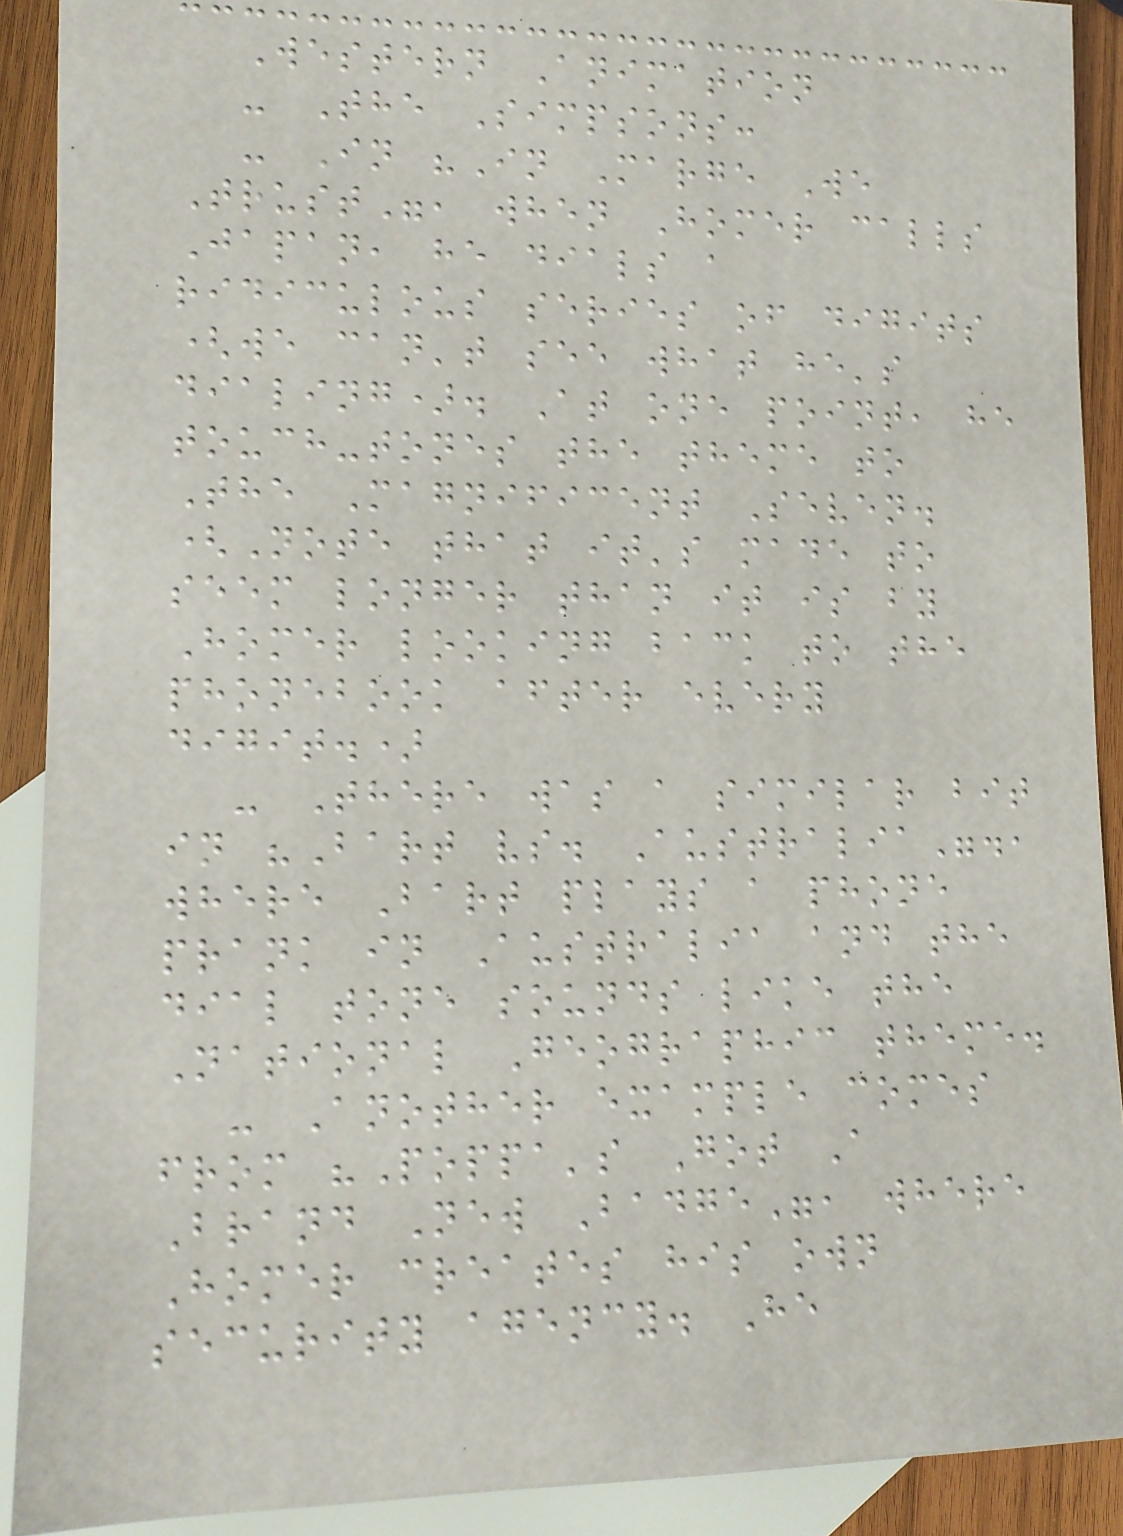Western Animation
- The Simpsons:
- In "In Marge We
Trust", when Homer calls
Japan, he dials a
ridiculous series of digits
(we can't see what he's
dialing). At one point, he
touch-tones the theme to
The Magnificent Seven.
(Note that it's made to
seem longer than it is by
Homer looking back to the
phonebook after every
digit.)
- There was a similar bit
in "Bart vs. Australia".,
where Bart plays a phone
prank in Australia and the
dial tone sounds like the
National Geographic theme.
- Another example comes
from "Poppa's Got A
Brand New Badge", where
Homer creates his own
security agency. He
